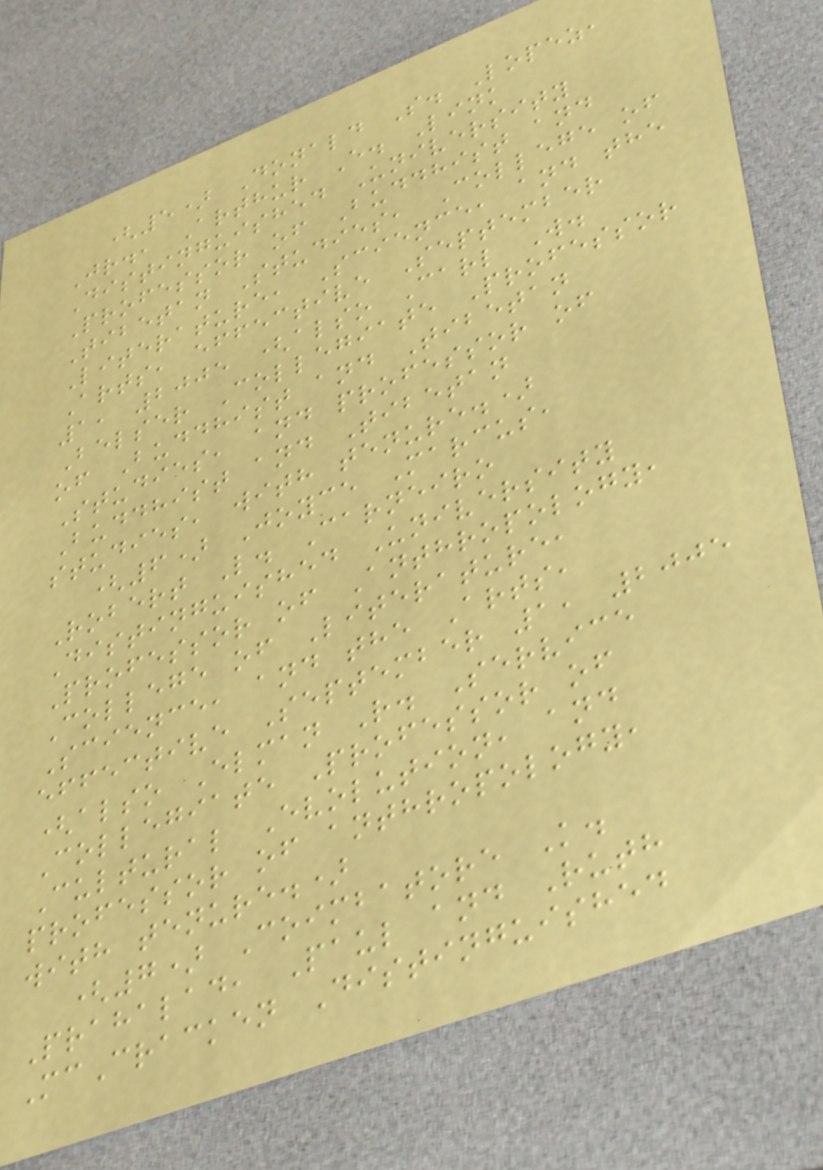(5) Donald S. Lopez,
Jr., Arthur E. Link
Distinguished University
Professor of Buddhist and
Tibetan Studies, College of
Literature, Science, and the
Arts, effective September
1, 2005 (also Carl W.
Belser Collegiate Professor
of Buddhist and Tibetan
Studies, and professor of
Buddhist and Tibetan
studies, with tenure.)
(6) Joyce Marcus,
Robert L. Carneiro
Distinguished University
Professor of Anthropology,
College of Literature,
Science, and the Arts,
effective September 1, 2005
(also Elman R. Service
Collegiate Professor of
Cultural Evolution, and
professor of anthropology,
with tenure.)
(7) Coimbatore K.
Prahalad, Paul and Ruth
McCracken Distinguished
